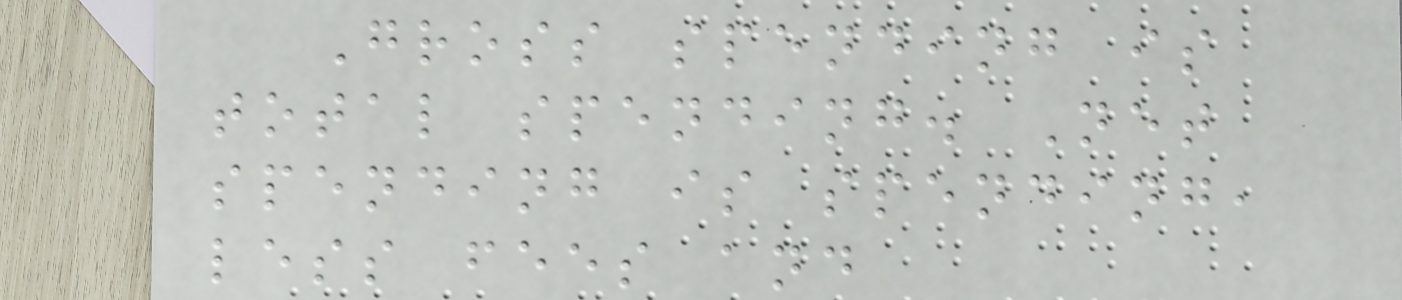Gross spending is
total spending. Net
spending is spending,
less fees and
